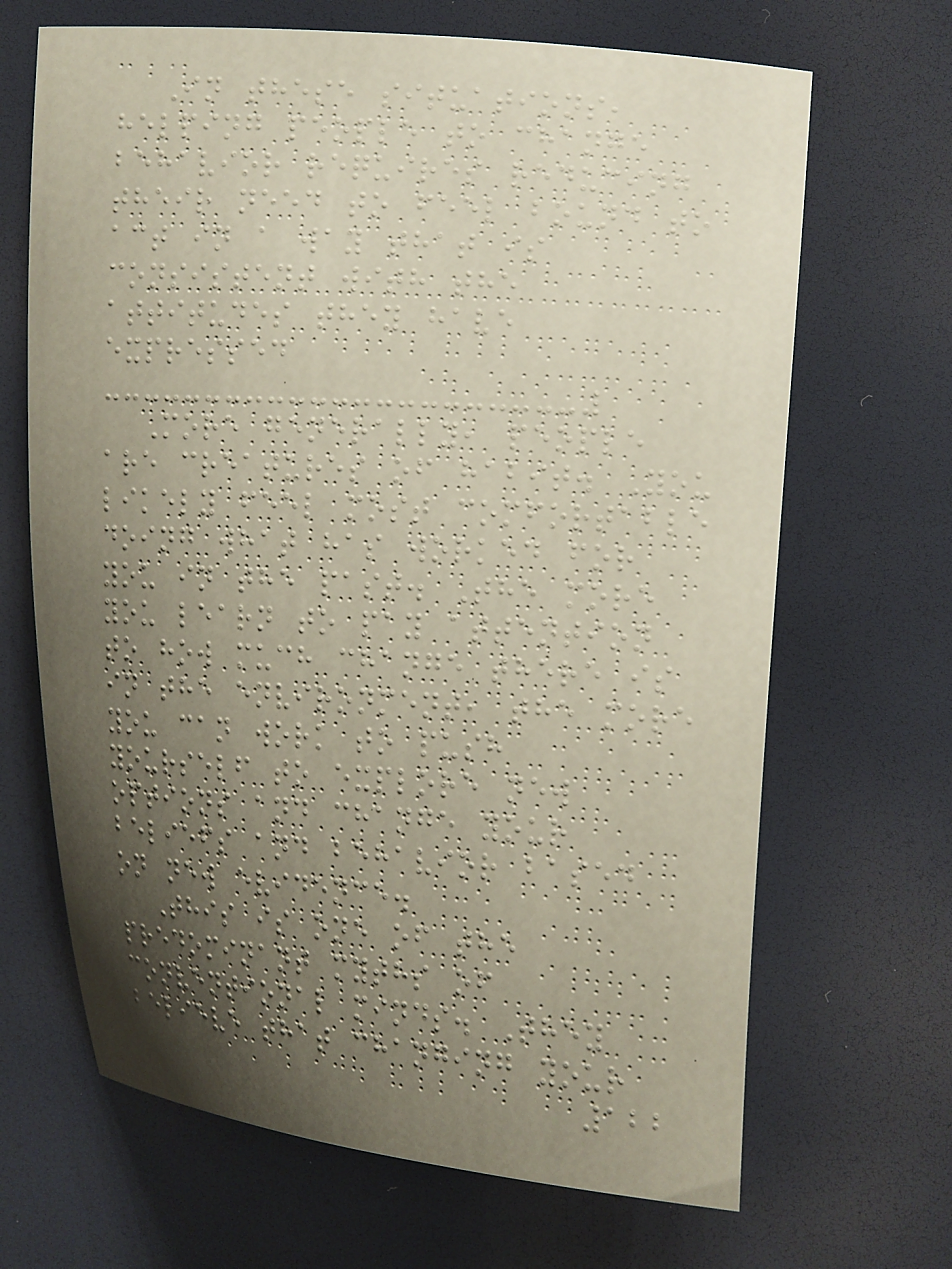In these situations,
helping people to change
behavior requires reducing
their need to feel bound to
act in a way that is
consistent with the
attitudes they have
expressed
More generally, people
are creatures of habit. You
likely feel most comfortable
doing what has worked for
you in the past. The more
you learn to pay attention
to how much change there is
in the environment, the more
you can work to push
yourself to explore new
options and change your
beliefs and behavior based
on new evidence.
This is one of the
predominant myths of
conventional minds. They
believe that changing your
122
